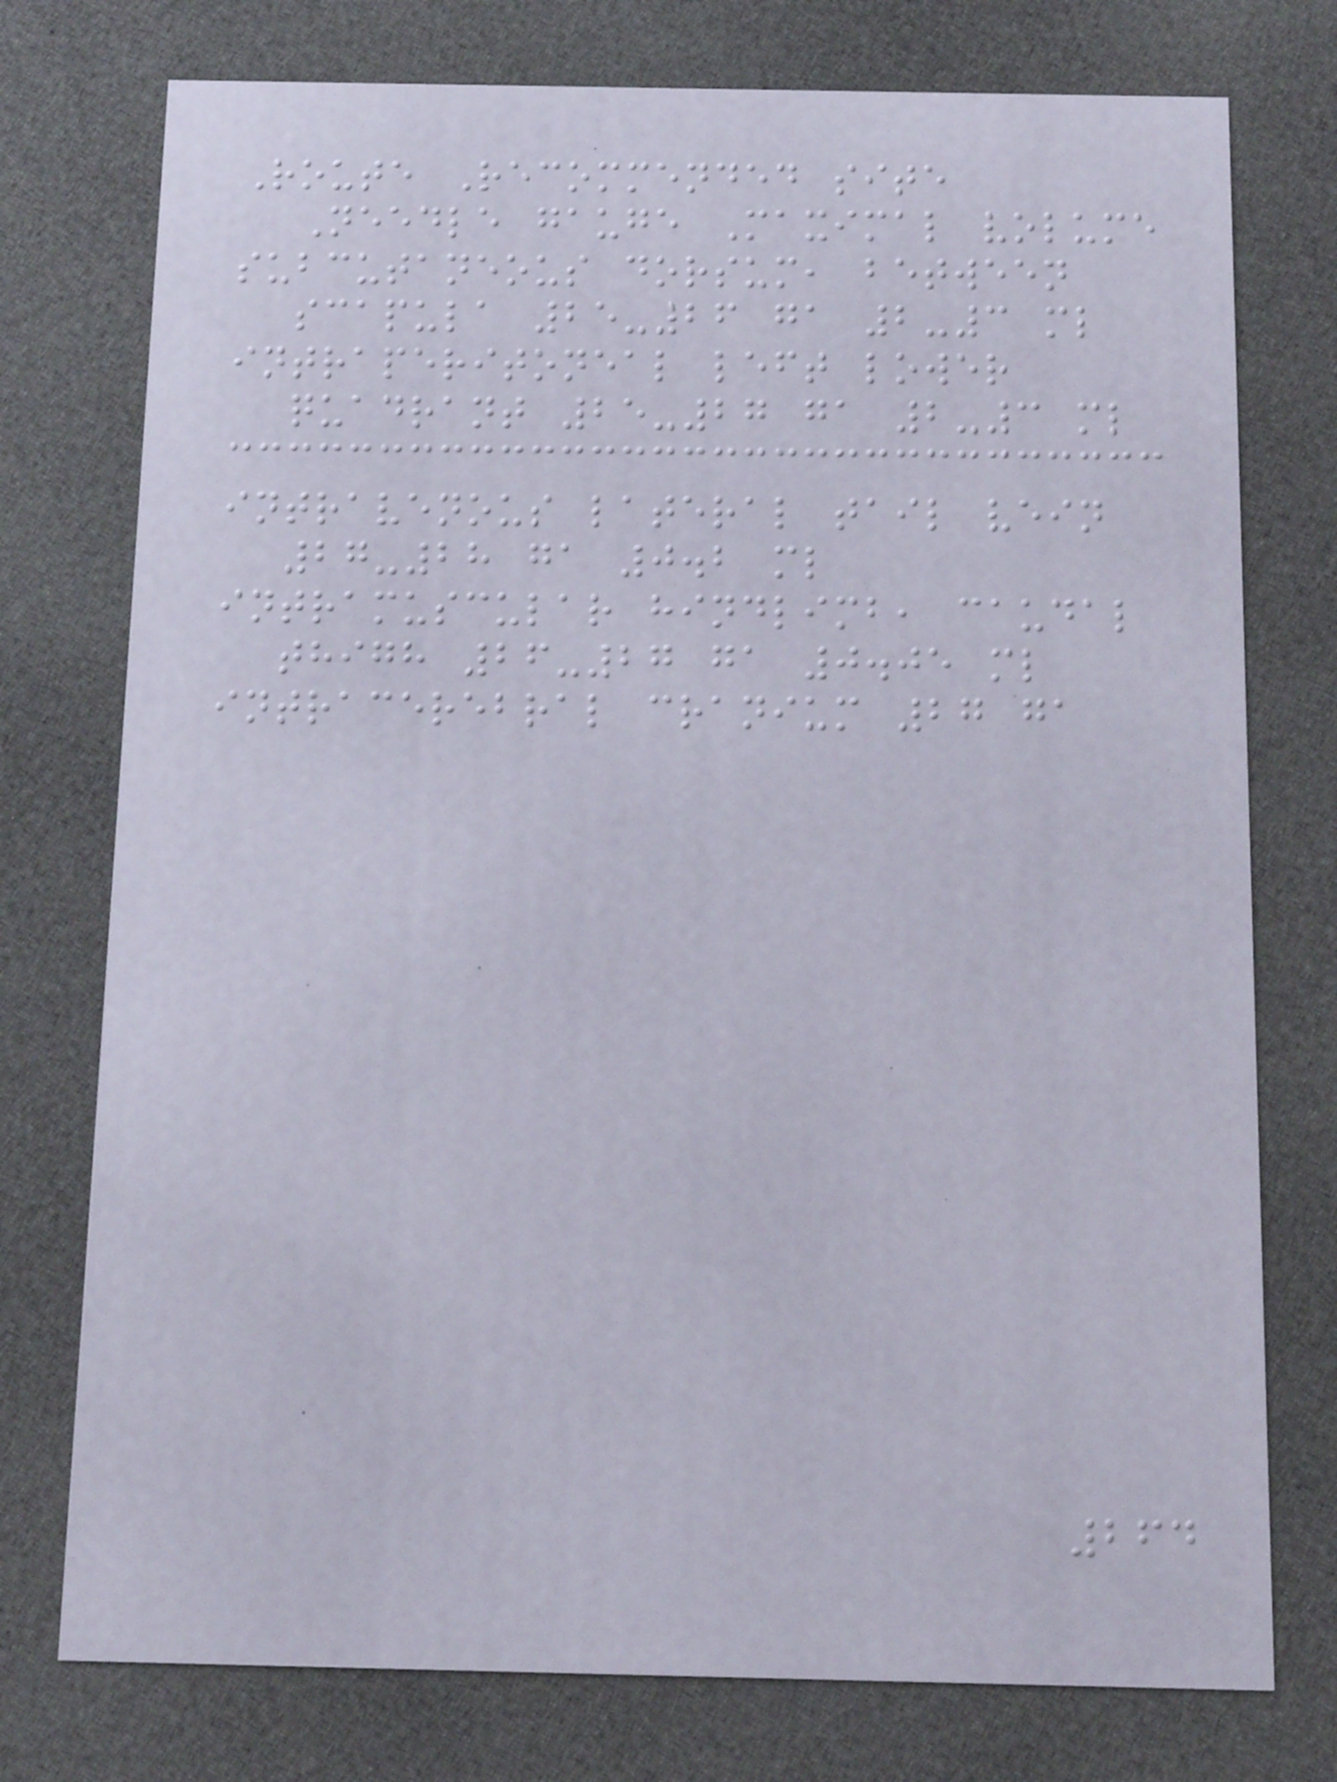Route Recommended site
Needle gauge Maximal volume
subcutaneous dorsum, between
scapula 25-26 ga 2-3 ml
intraperitoneal left lower
quadrant 25-27 ga 2-3 ml
intravenous lateral tail vein
27-28 ga 0.2 ml
intramuscular hindlimb, caudal
thigh 26-27 ga 0.05 ml
intracerebral cranium 27 ga
264
